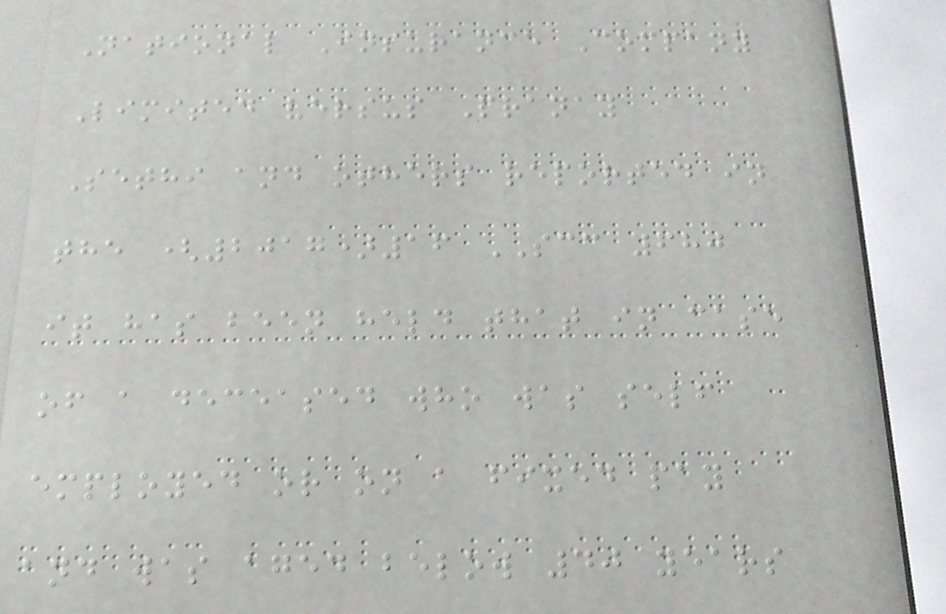National Insurance Company
Limited versus Pranay
Sethi and others reported in
the (2017)16 SCC 680
it has been held that in case
of a deceased who was self
employed or on a fixed pay
and was aged below 40 years
